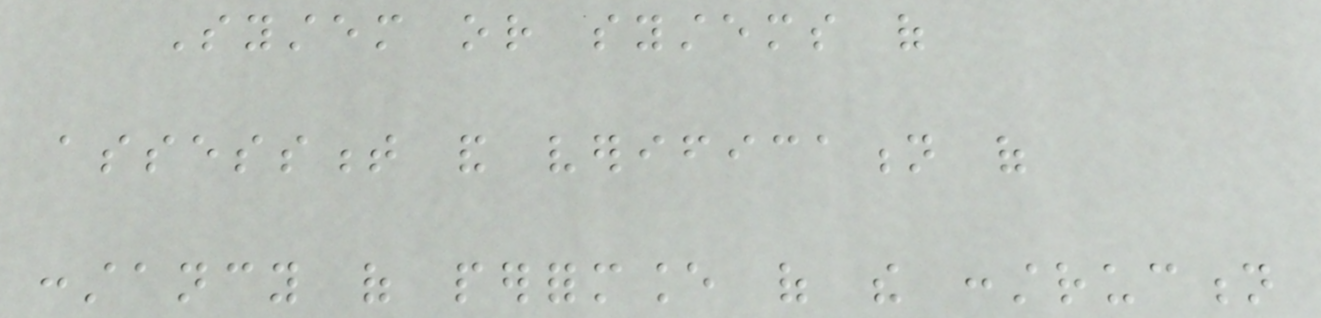System or systems of
assessment and verification of
constancy of performance of the construction
